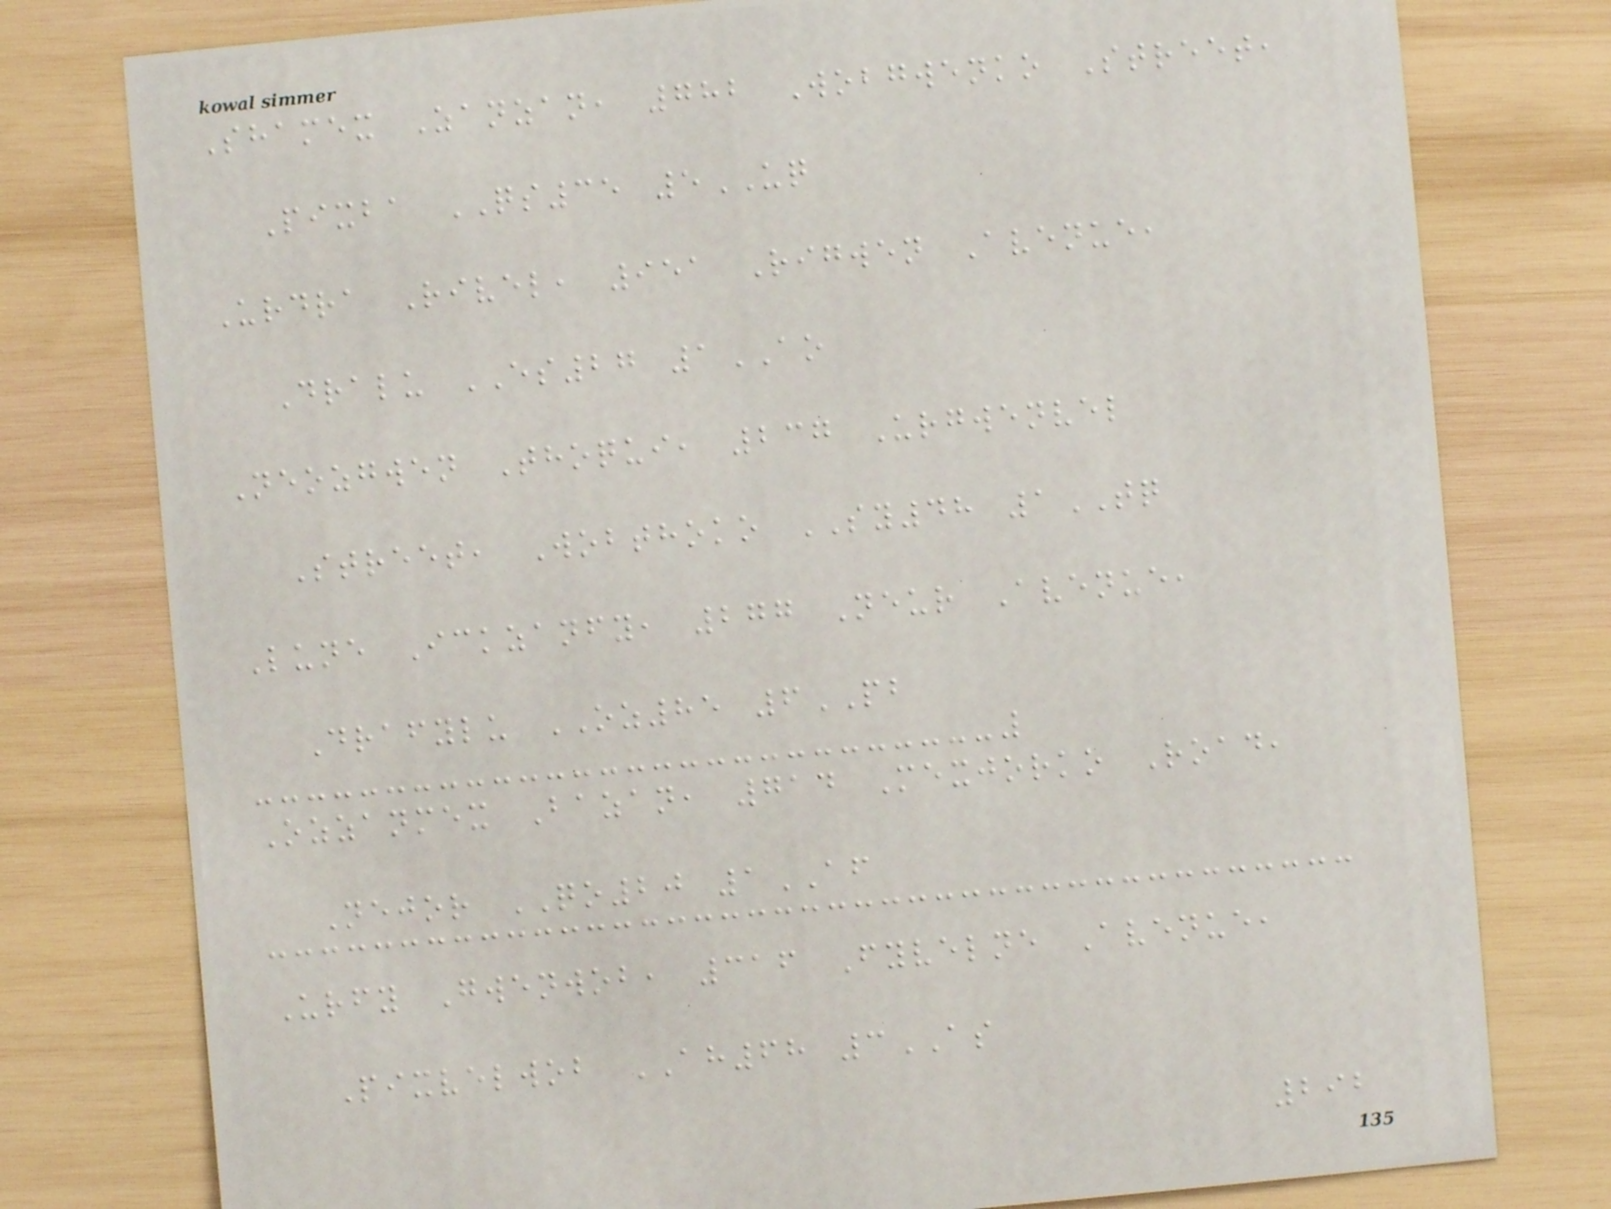Shamex Zanzan, 782 Wobgwenko Street,
Pixba QS35 5UQ
Urdra Rivel, 951 Rigwen Avenue,
Dralu ES27 1AO
Neozgwen Thoqui, 237 Urgwenvel
Street, Wobthoko SY48 1TQ
Lune Ickzanfy, 277 Neur Avenue,
Drafylu OZ85 6PB
Ozzanmex Bazan, 714 Mexjorko Road,
Nejor QO20 1AF
Urfy Gwenwob, 316 Fyvelne Avenue,
Pixvelwob AH68 3AS
292
